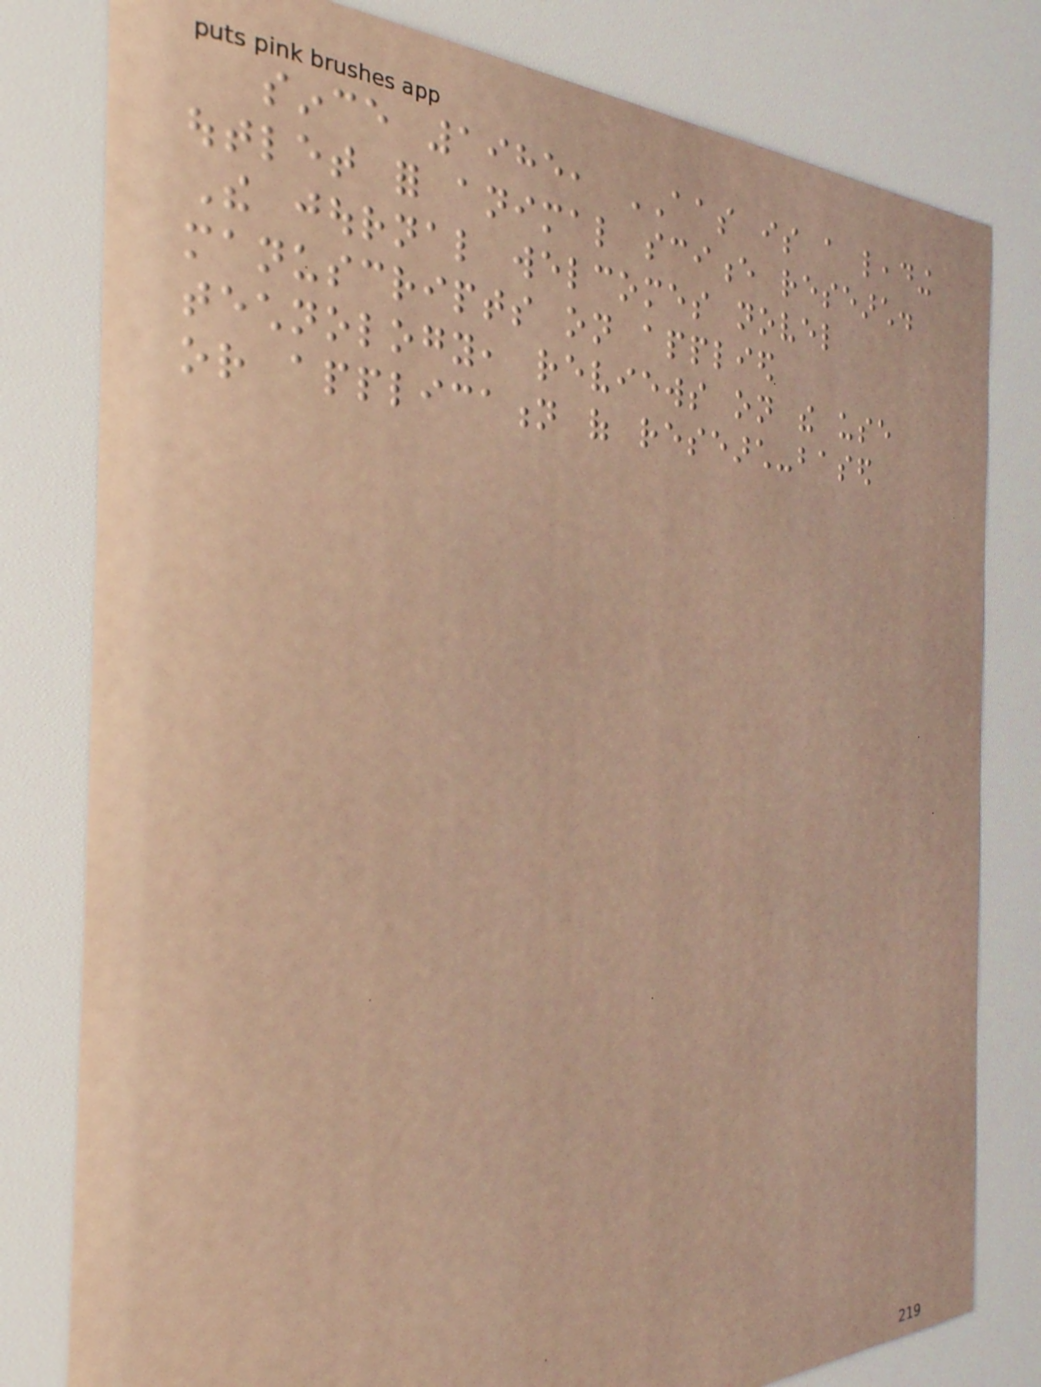since 1985, AAS is a leading
outlet for animal science research.
The journal welcomes novel
manuscripts on applied
technology, reviews on the use
or application of research-based
